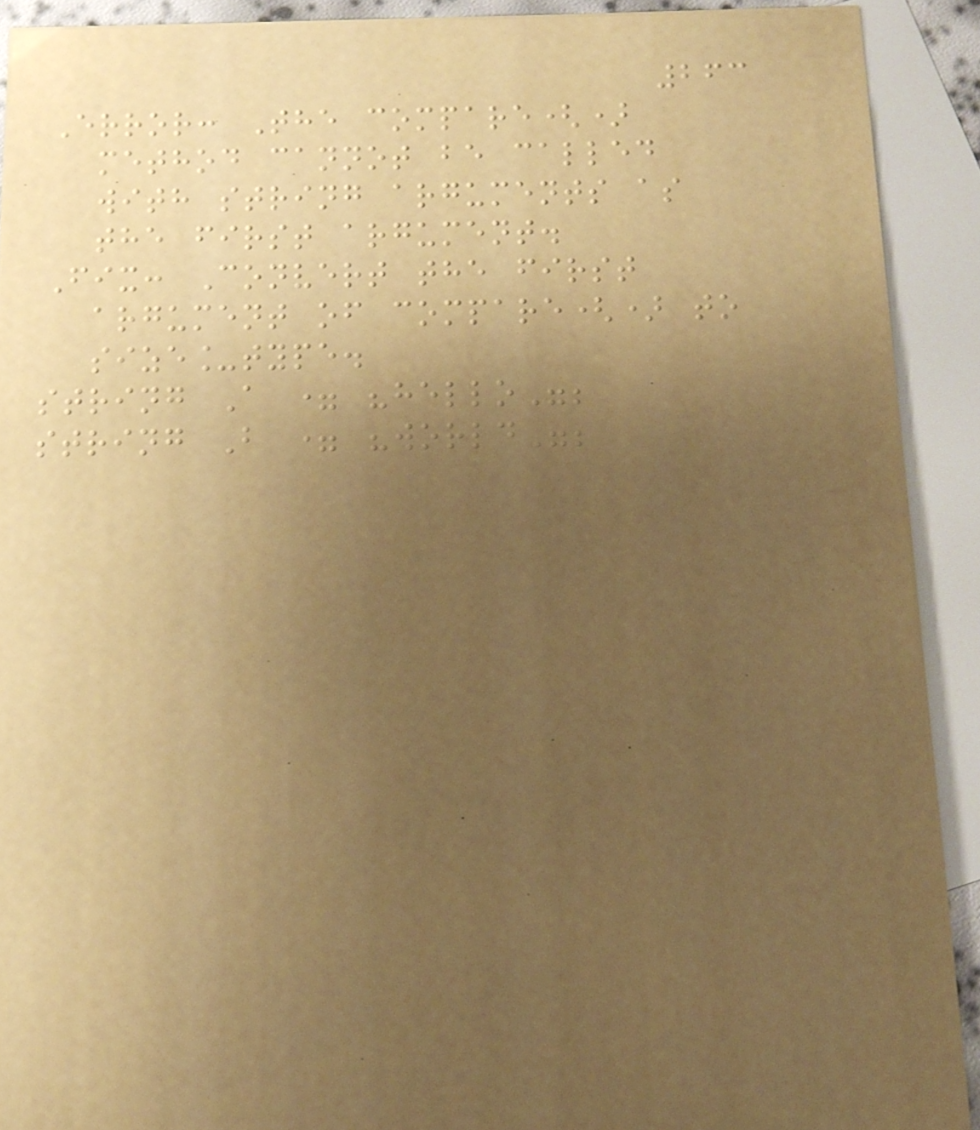263
Error: The compare()
method cannot be called
with string arguments as
the first argument.
Fix: Convert the first
argument of compare() to
size_type.
string A = "hello";
string B = "world";
